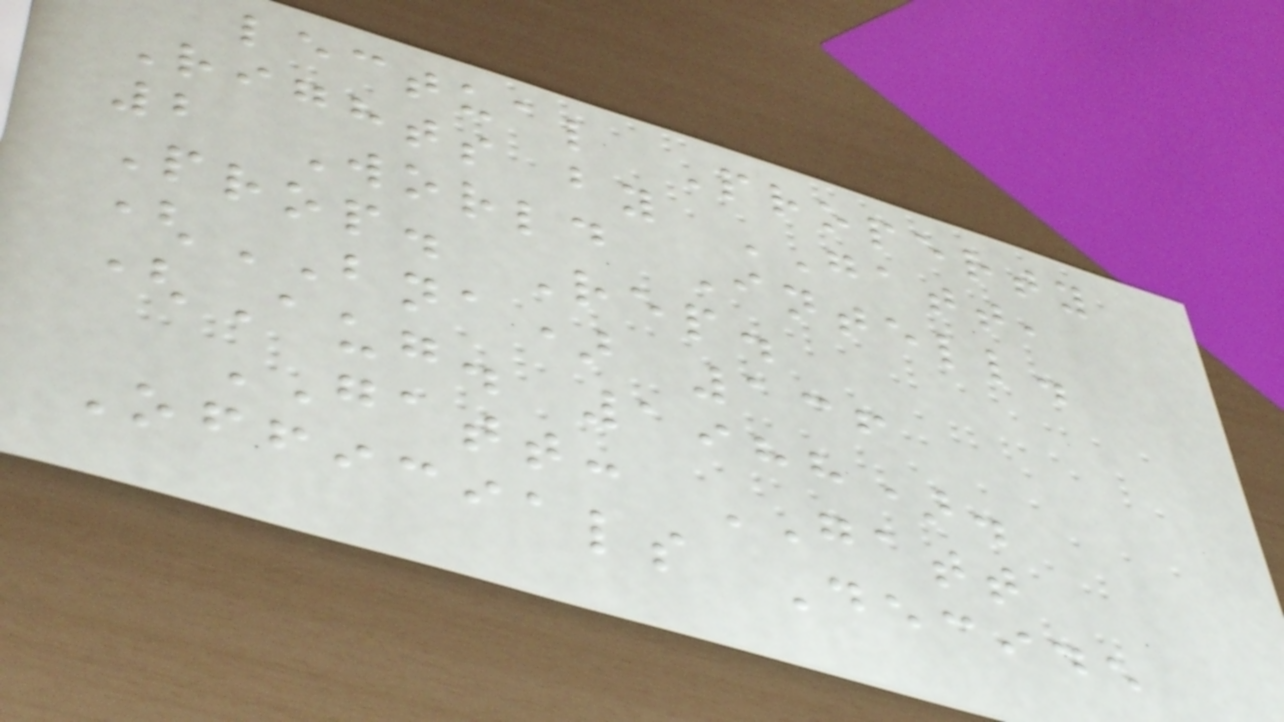lectual Property
Rights by GATT,
2 World Intell.
Prop. Rep.
(BNA) 136
(Aug. 1988).
GATT: GATT
Officials Decide
